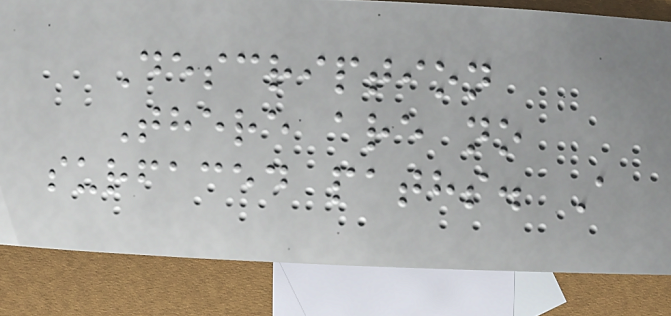Description
There are no
surfaced paths. A
